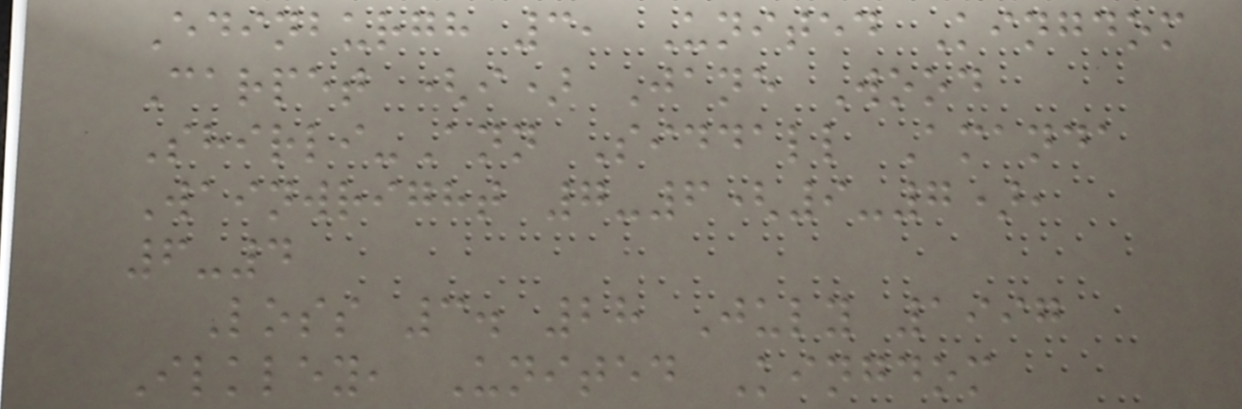Edinburgh 3, United Kingdom
Carpet (i) Jane Wood
Shirli-Ann Siddall Amanda
Wainwright 7-6(9-7),
6-4
Loss 3. 28 July 1997
Ilkley, United Kingdom
